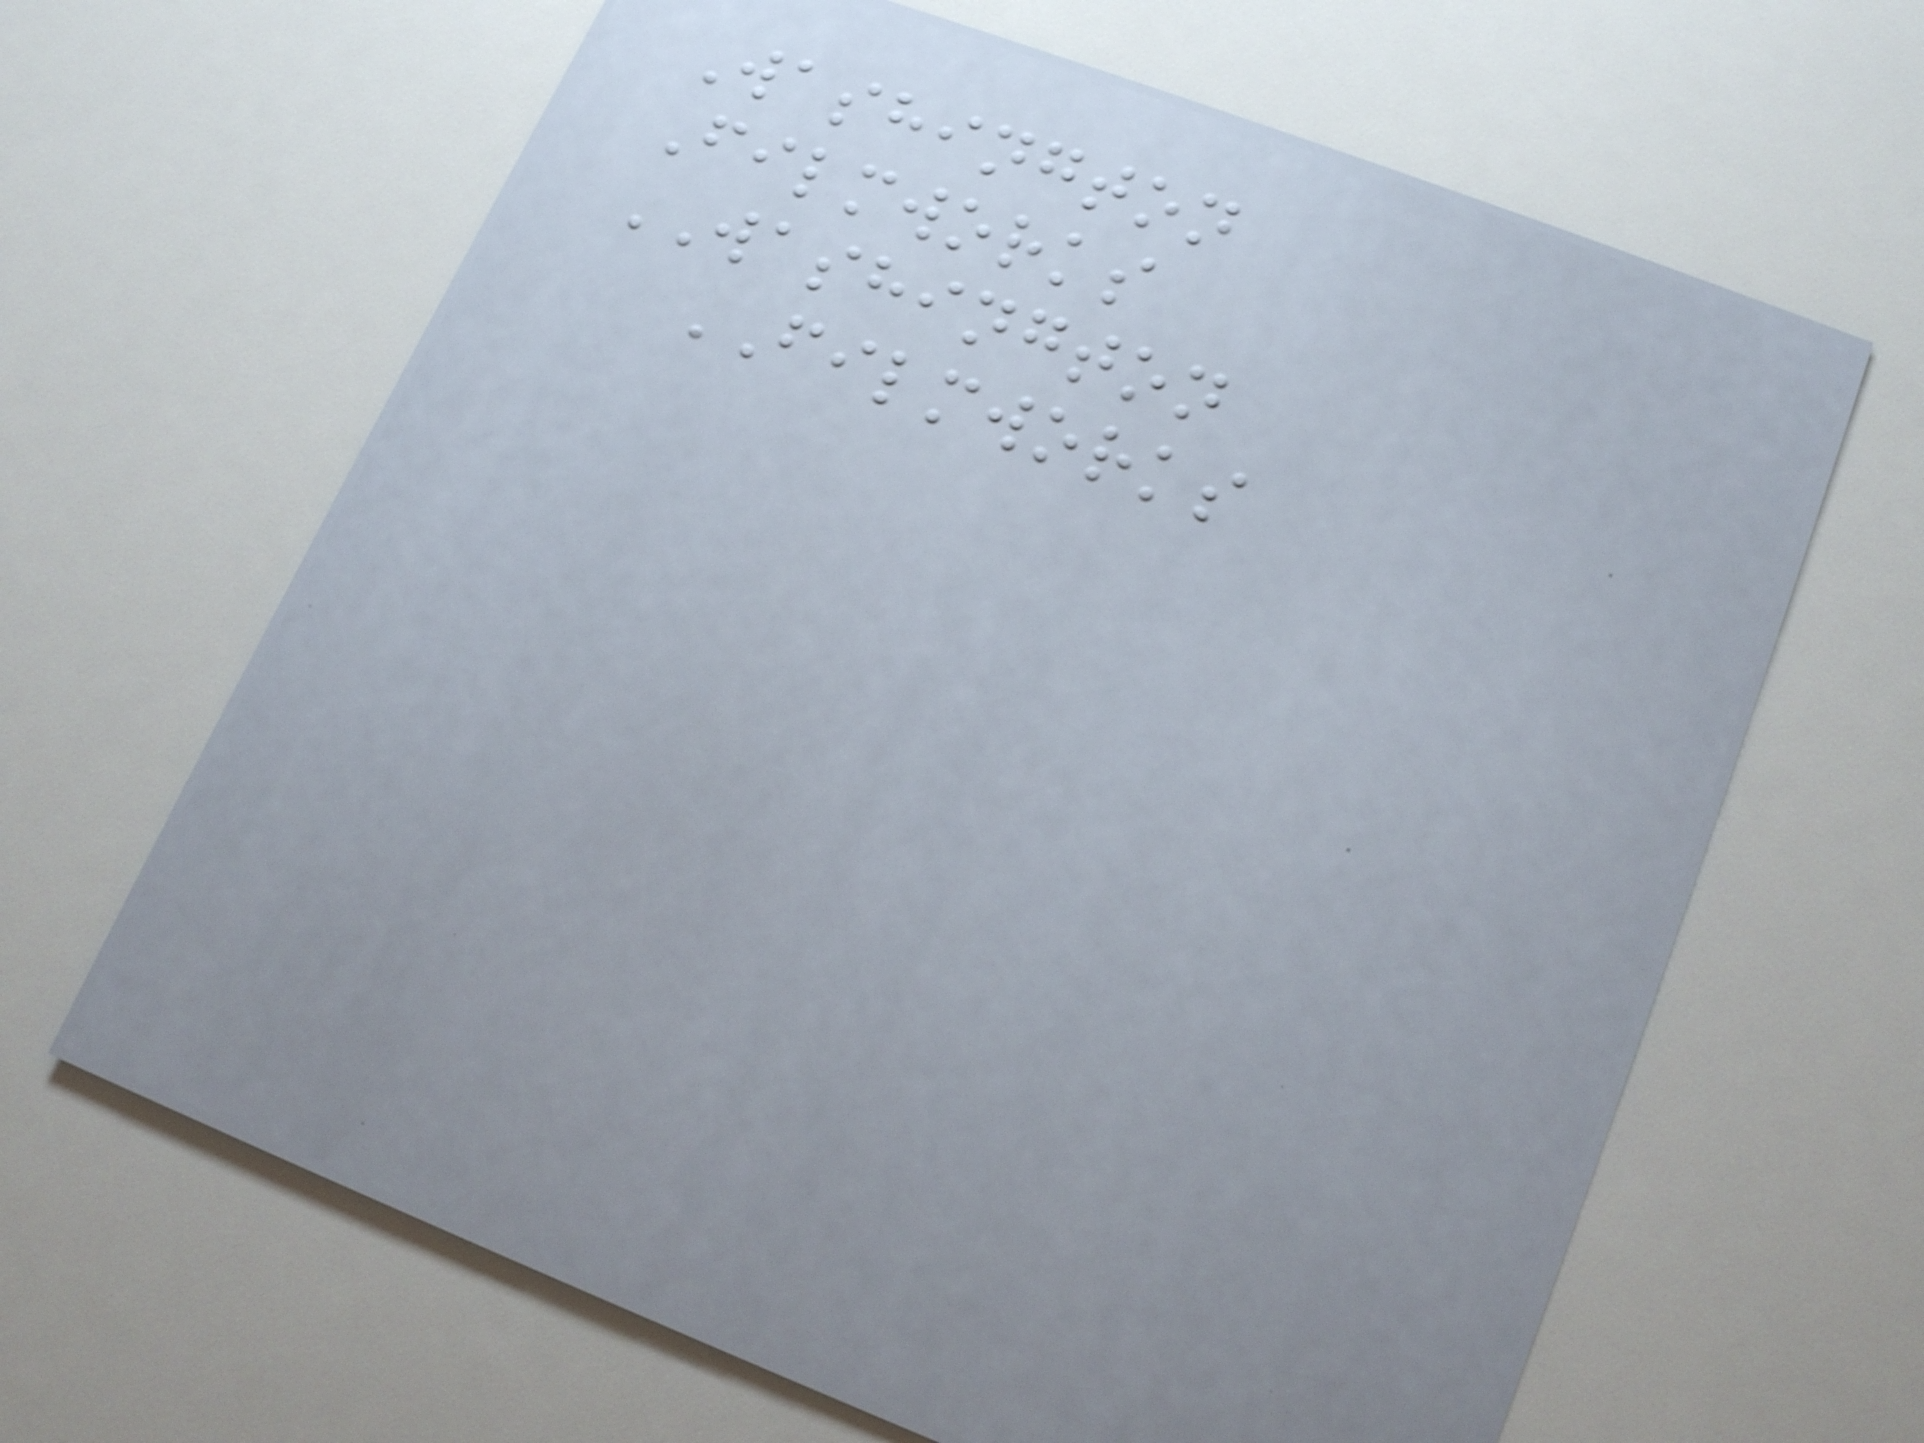Washington
Filmworks
WASHINGTON
FILMWORKS
